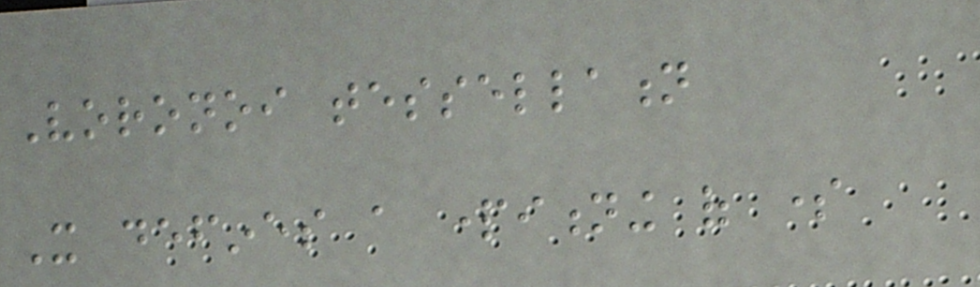Voronoi tessellation
It defines a partitioning of some
